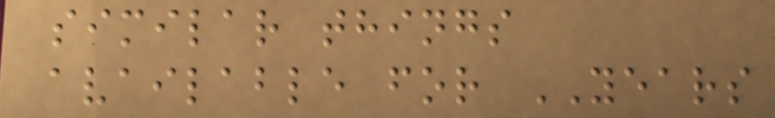similar things
available for YEARS
